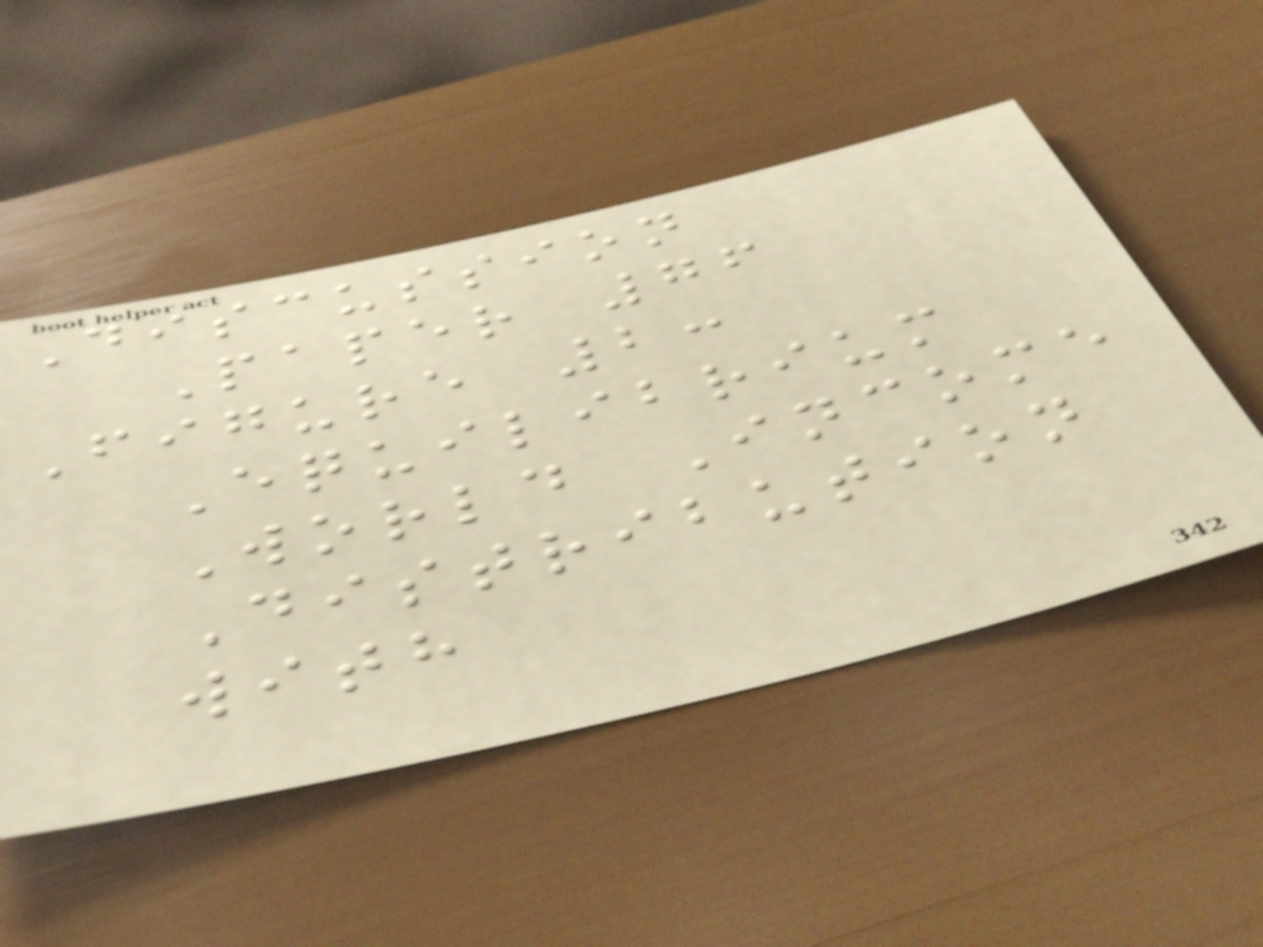Discussion
Paper 76
Figure 2:
Equilibrium
World Income
Distribution
with
